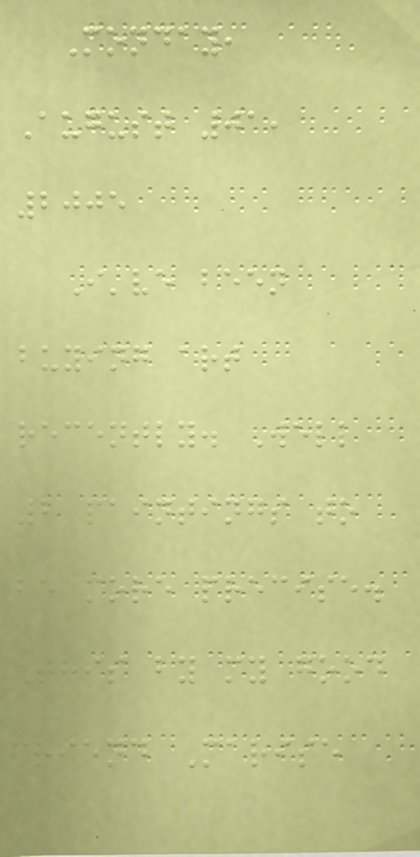Monday,
August 01,
2005
I've been
buying art
recently. Well
2 paintings to
be more precise.
This by my good
friend Marise
